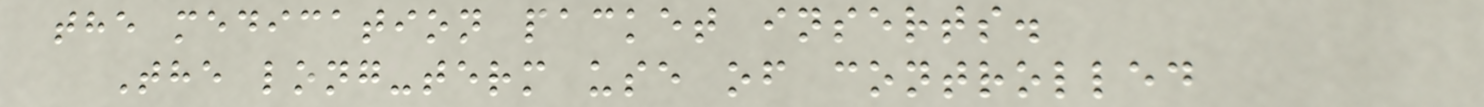the medication packet inserts.
The long-term use of controlled
